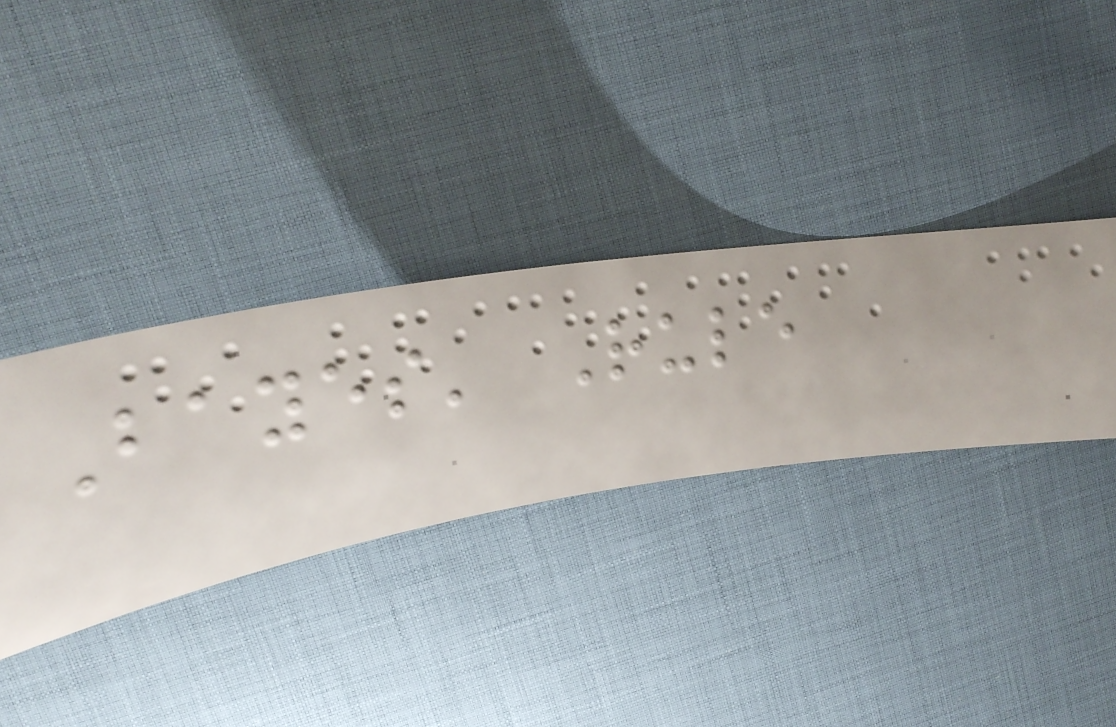Bayes' Rule
